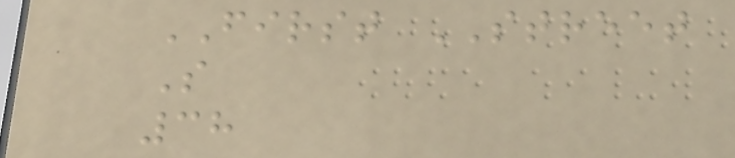FIRST STREET
S
38
